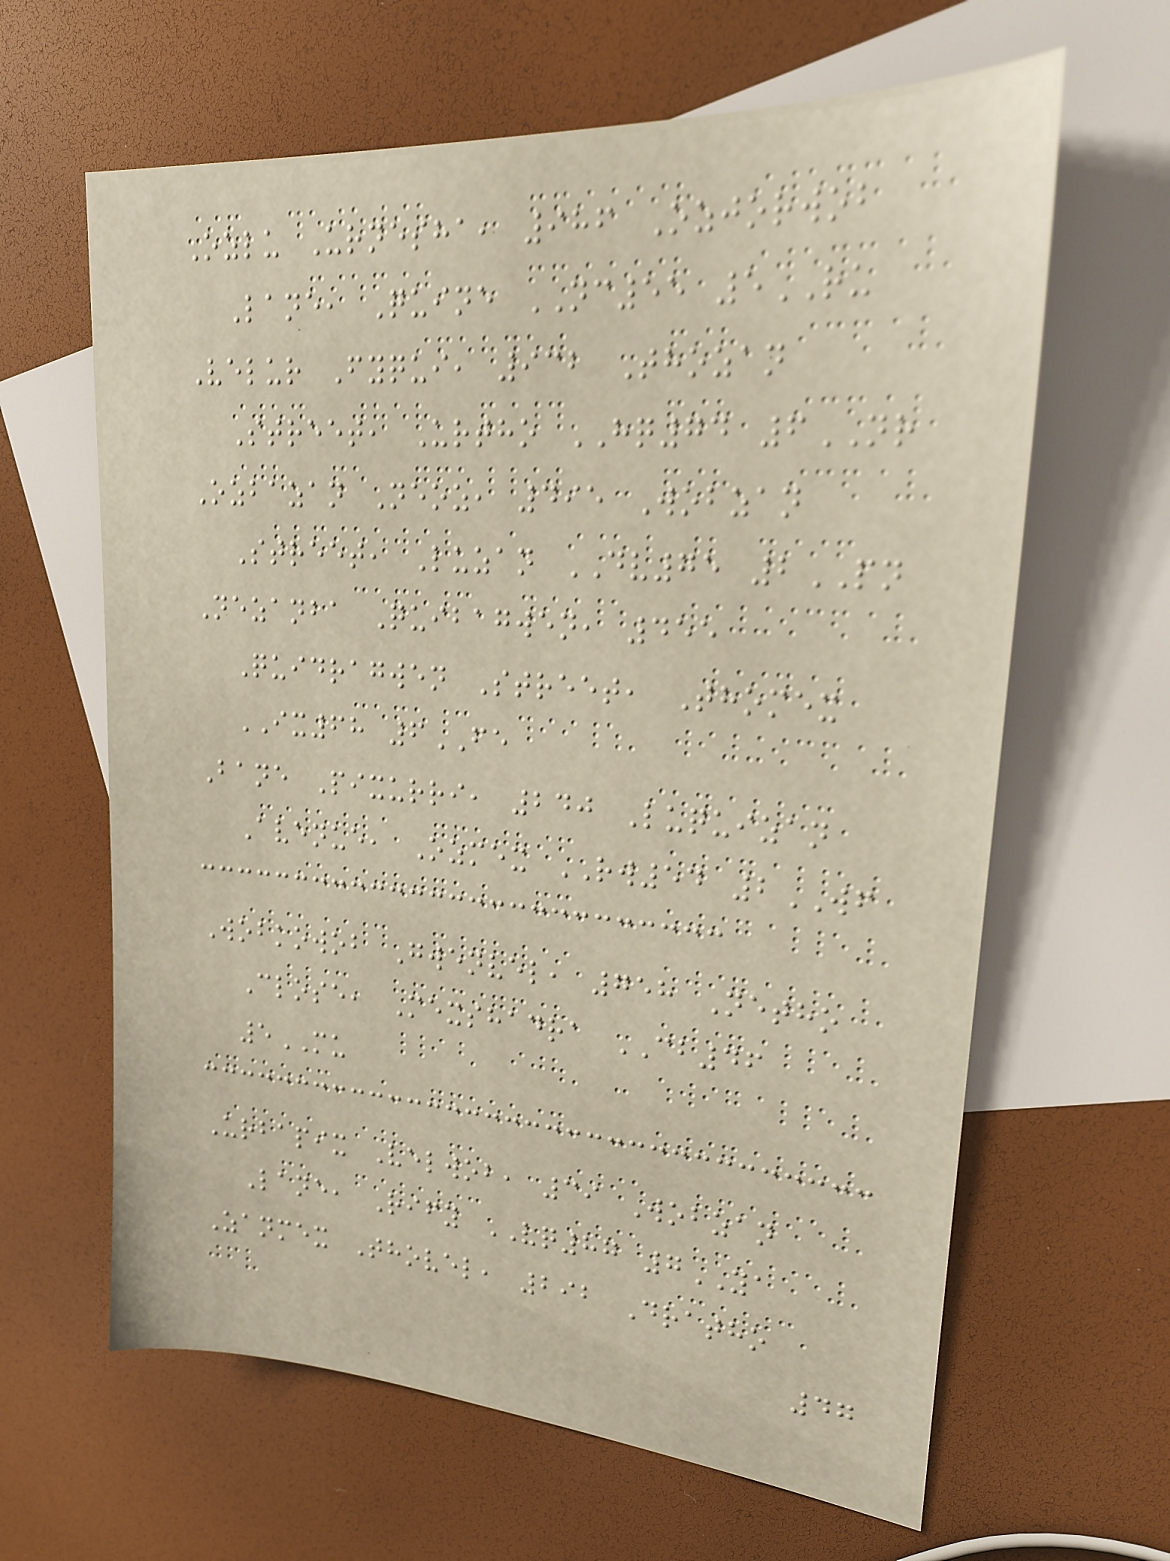Ozlu Urnesha, 986 Ozjorwob
Lane, Quine NC55 5RU
Velur Fyqui, 932 Thozan
Street, Urtho HQ74 6NR
Ozbazan Neoz, 495 Wobzan
Street, Luzan DV75 2PN
Nezanba Quibagwen, 455
Quidragwen Street, Thomex
IX68 6FE
Bane Pixurri, 240 Luquizan
Avenue, Ozmex RW54 2WF
Wobkowob Gwenvel, 758 Netho
Close, Mexshadra CB46
5MU
Urbapix Velwob, 39 Wobzan
Lane, Rify VQ87 7YA
Zanmex Thovel, 292 Dratho
47
